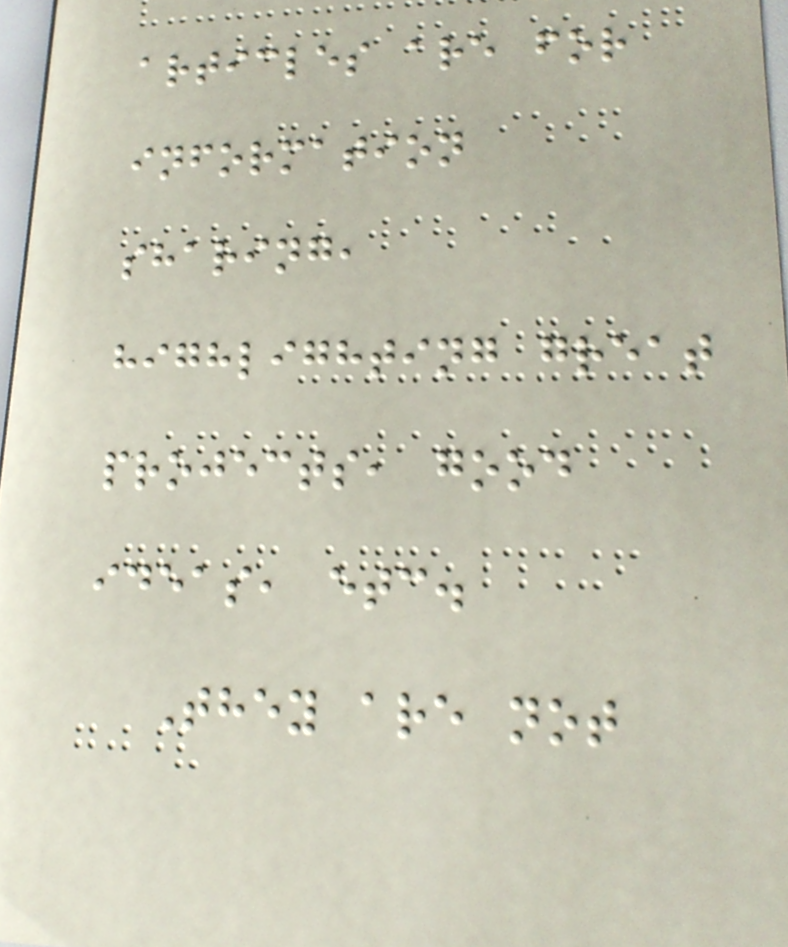articles are for
information
sharing,
highlighting great
projects, good
ideas, etc.
They are not
